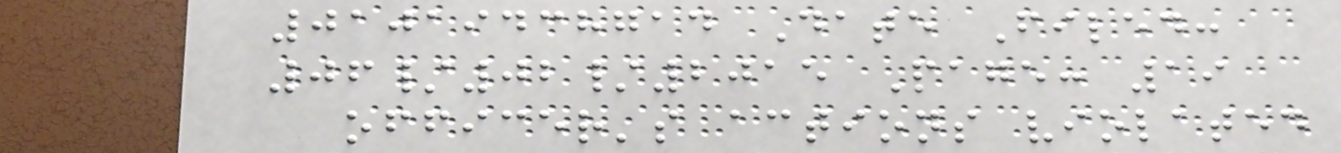01019438714 Date Filed:
06/02/2015 Page: 19
officer's actions violated
